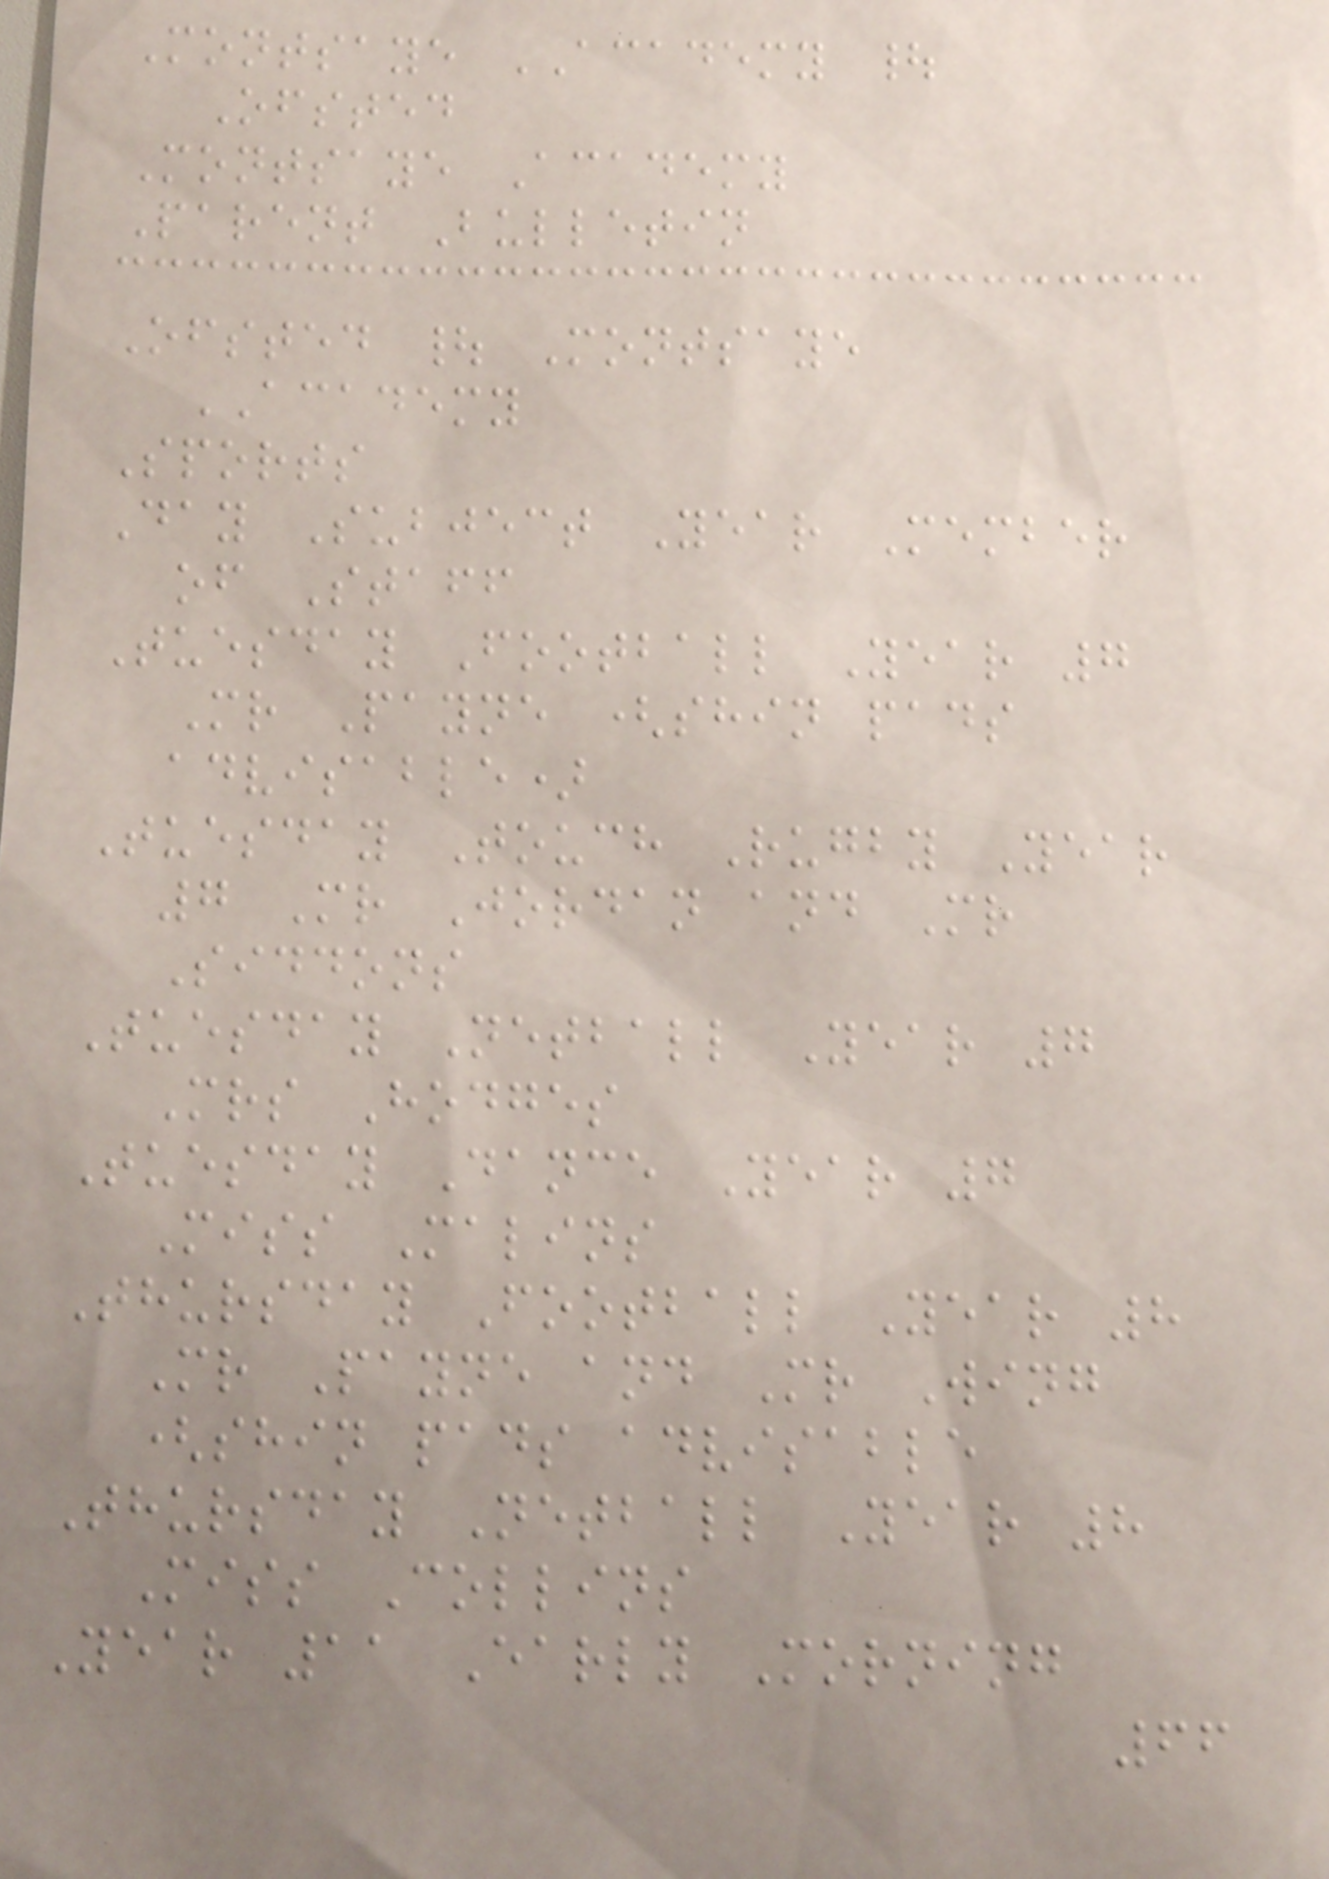Montsaye ACADEMY |
Ofsted
Montsaye Academy
Parent Bulletin
Ofsted | Montsaye
ACADEMY
Sports
Day Subject Year Member
of Staff
Tuesday Football Year 7
Mr Payne (shin pads
advisable)
Tuesday Touch Rugby Year
7 Mr Jordan and Mr
Siddons
Tuesday Netball Year 7
Mrs Hodges
Tuesday Dance Year 7
Miss Malins
Thursday Football Year 8
Mr Payne and Mr Wing
(shin pads advisable
Thursday Netball Year 8
Miss Collins
Year 11 Early Morning
66
